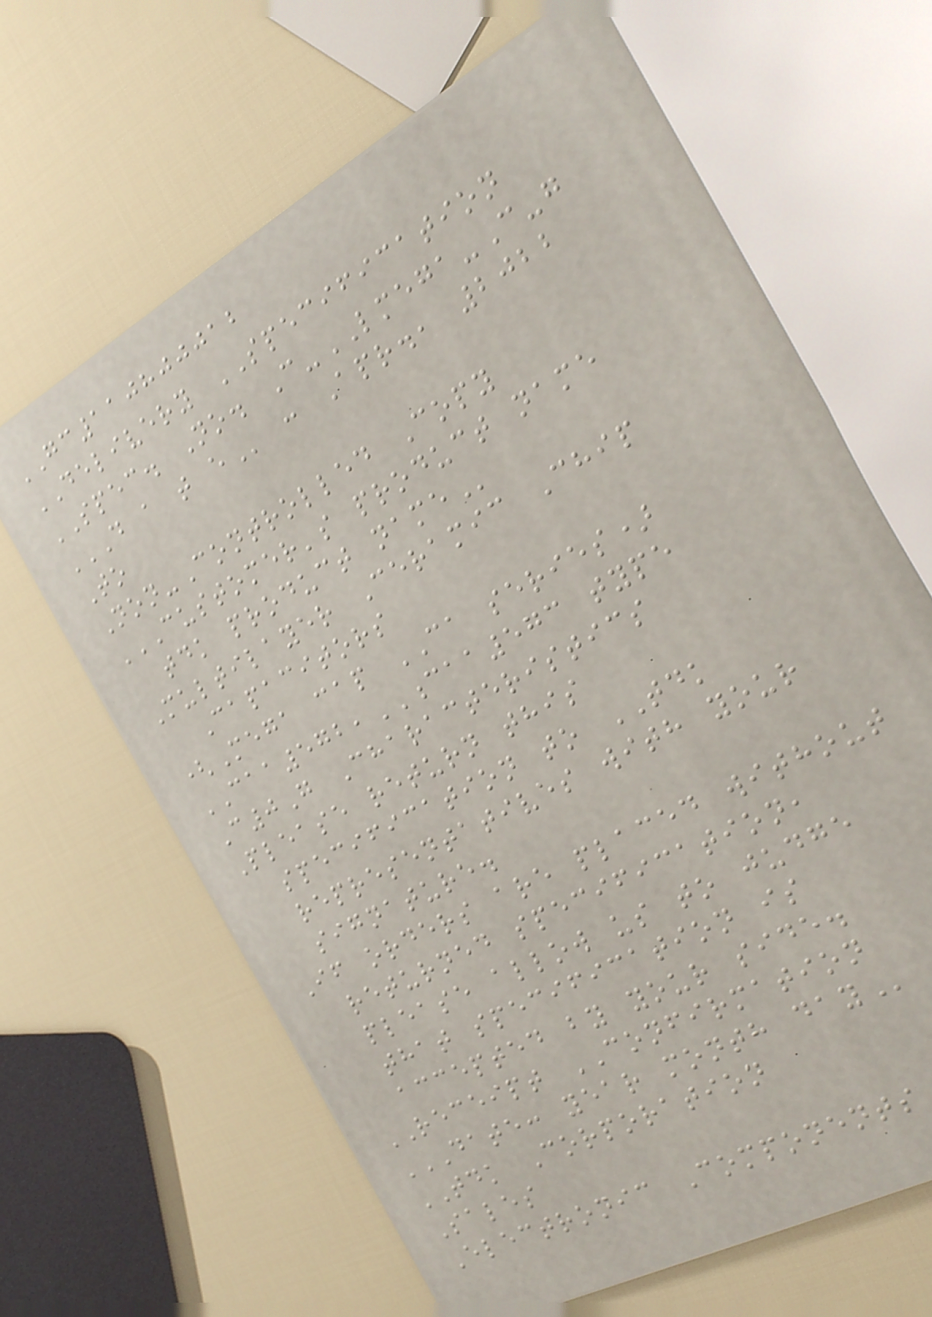GC110800012
DELIVERY SPECIFICATION
SPEC. No. C-LMEGA-C-g
D A T E : Apr., 2022
To
Non-Controlled Copy
CUSTOMER'S PRODUCT NAME
TDK PRODUCT NAME
Multilayer Ceramic Chip
Capacitors
(Mega cap CA series)
CAA572,CAA573 type
C0G Characteristics
Please return this
specification to TDK
representatives with your
signature.
If orders are placed without
returned specification,
please allow us to judge
that specification is
accepted by your side.
RECEIPT CONFIRMATION
DATE: YEAR MONTH DAY
TDK Corporation
Sales
Electronic Components
